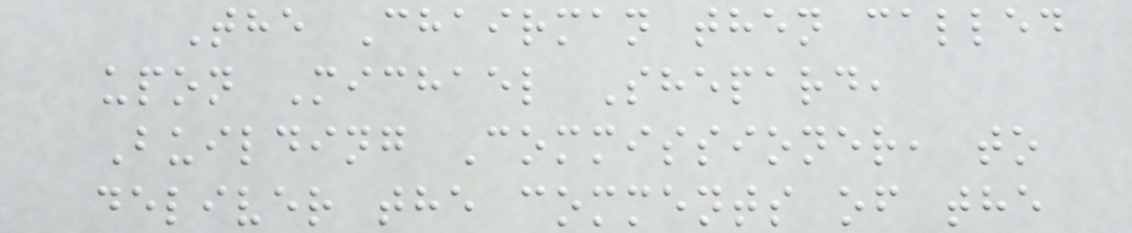The Chairman then called
upon Michael Shepard,
Building Commissioner, to
deliver the comments of the
